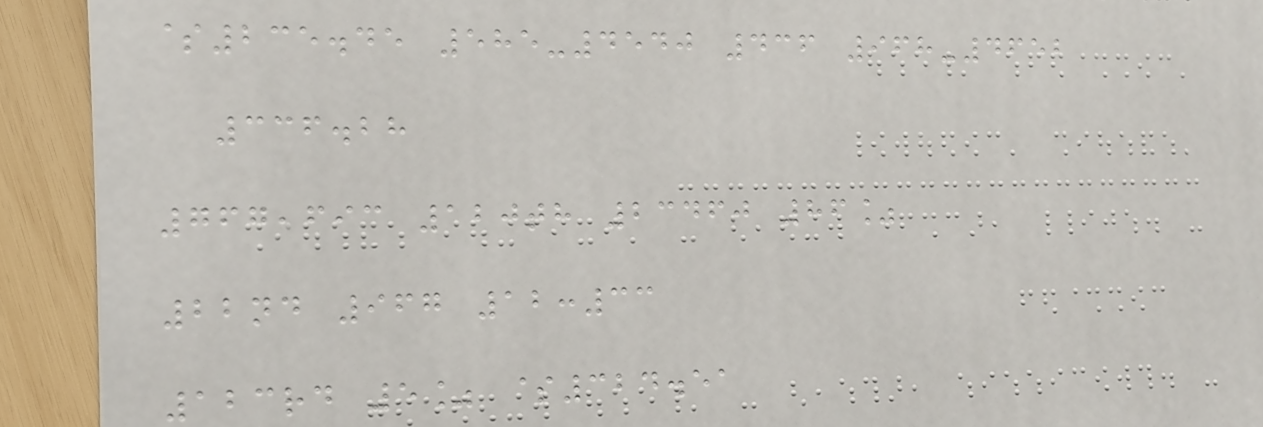$235.45 585-4540 436 968-4652
336.28
767,693 120th 23460 86%
22nd 967 12:33
123rd 5% $324.51
